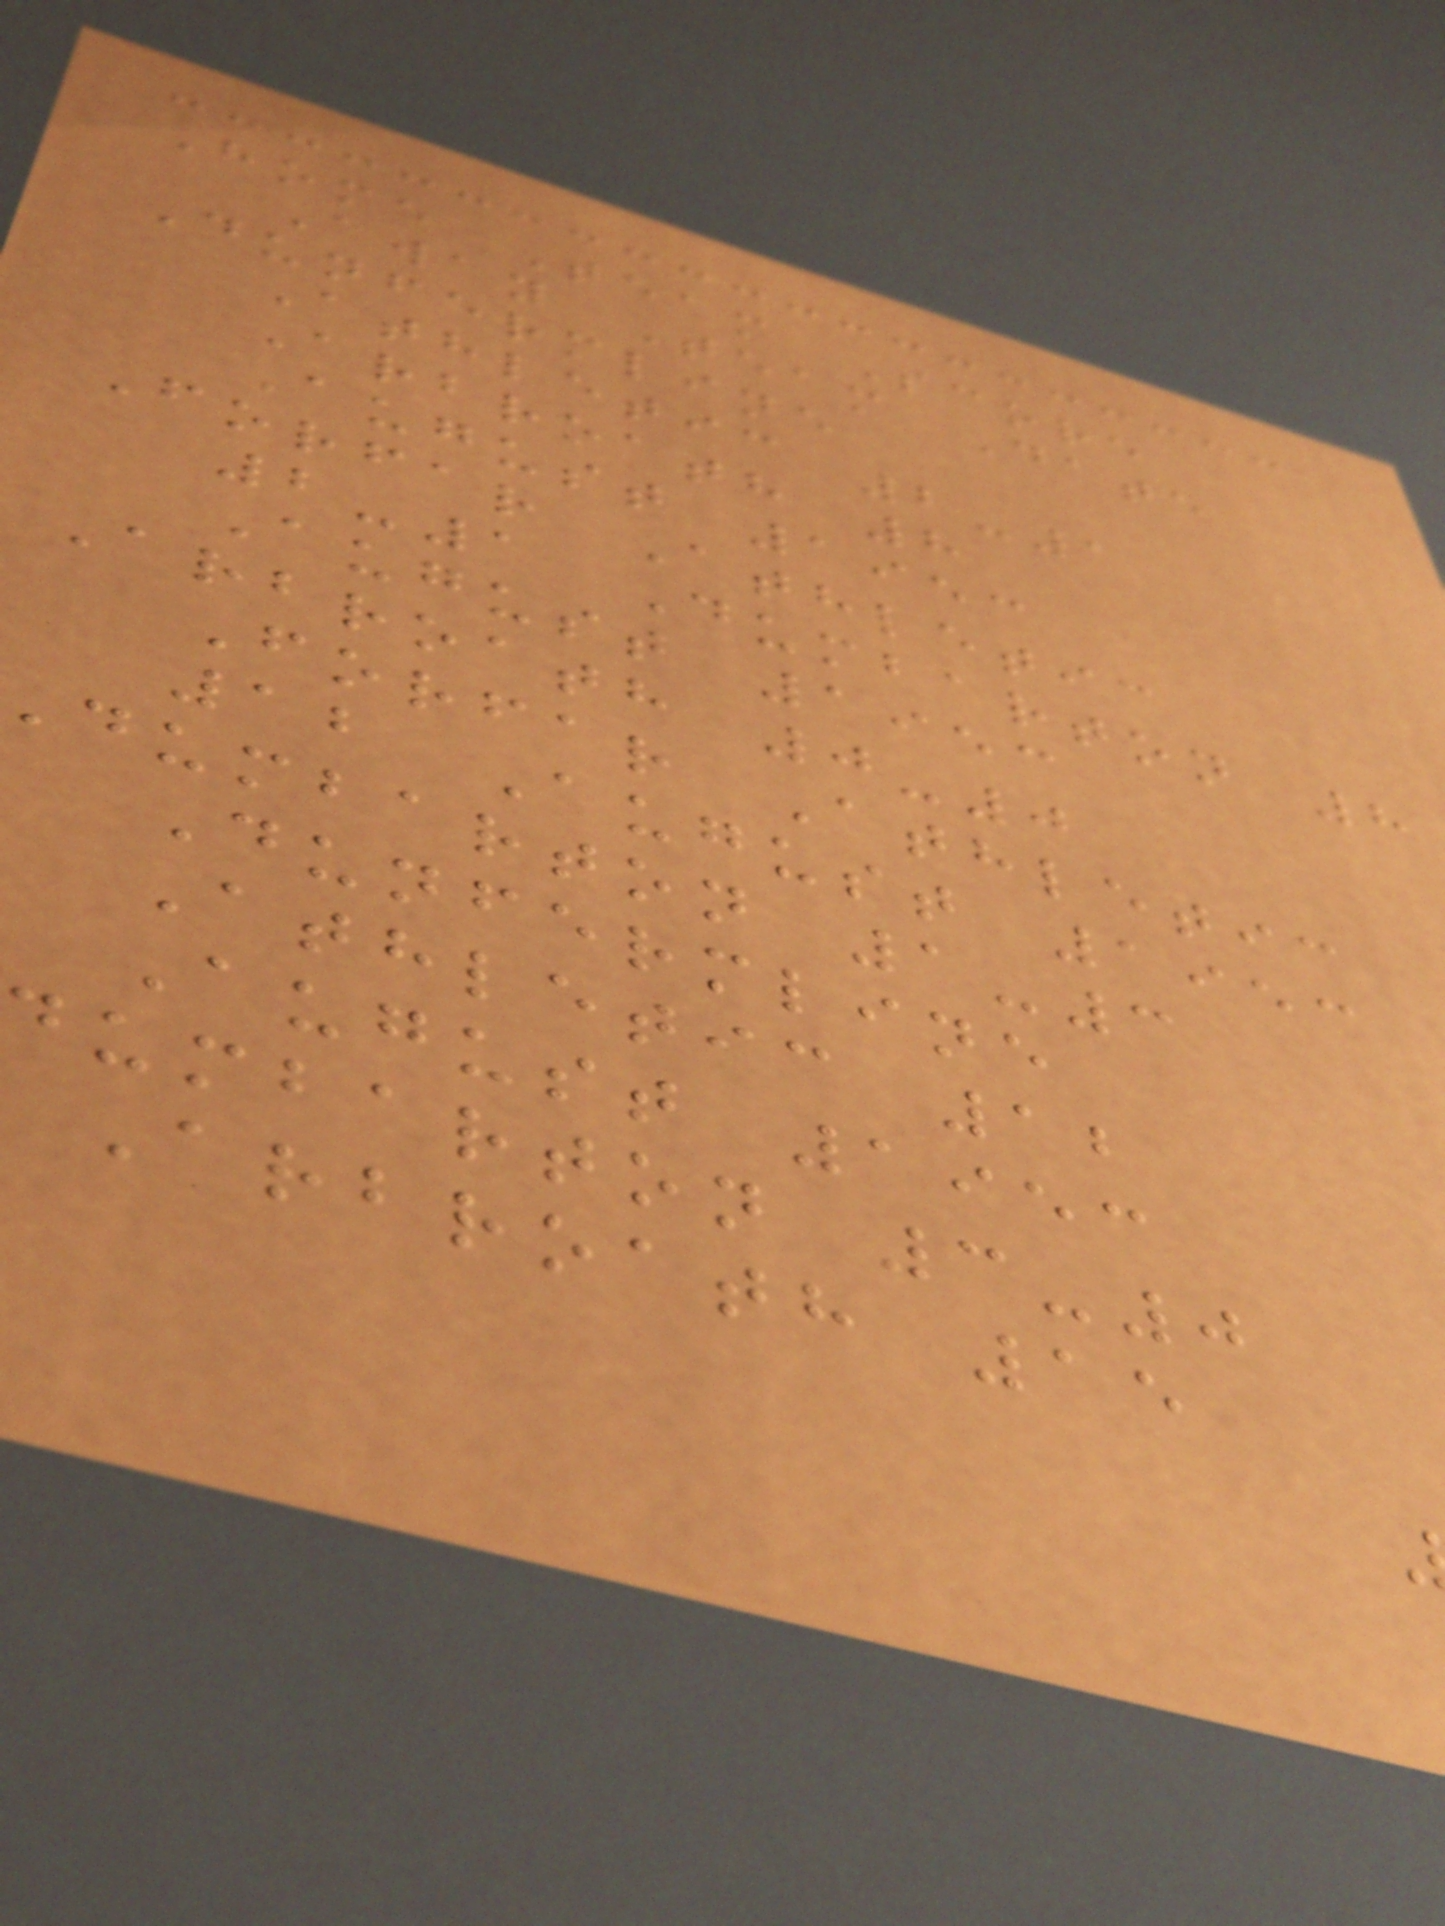Home Team Score
Away Team Date
Dunfermline
Athletic 2-1
Arbroath 8
August 1953
Forfar Athletic
2-1 Dumbarton 8
August 1953
Arbroath 0-0
Forfar Athletic
12 August 1953
dumbarton 1-3
Dunfermline
Athletic 12
August 1953
umbarton 3-0
Arbroath 15
